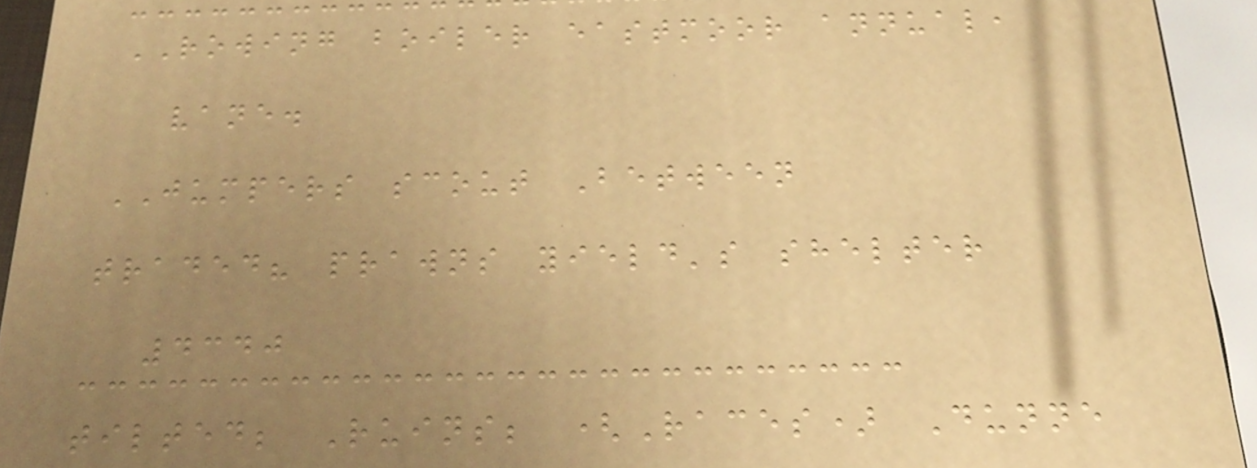ROWING boiler eastmoor annual,
vane.
JUMPERS scout Between
traded? prawns yield's shelter
4340
tilted; Ruins; (Races) Dunne
